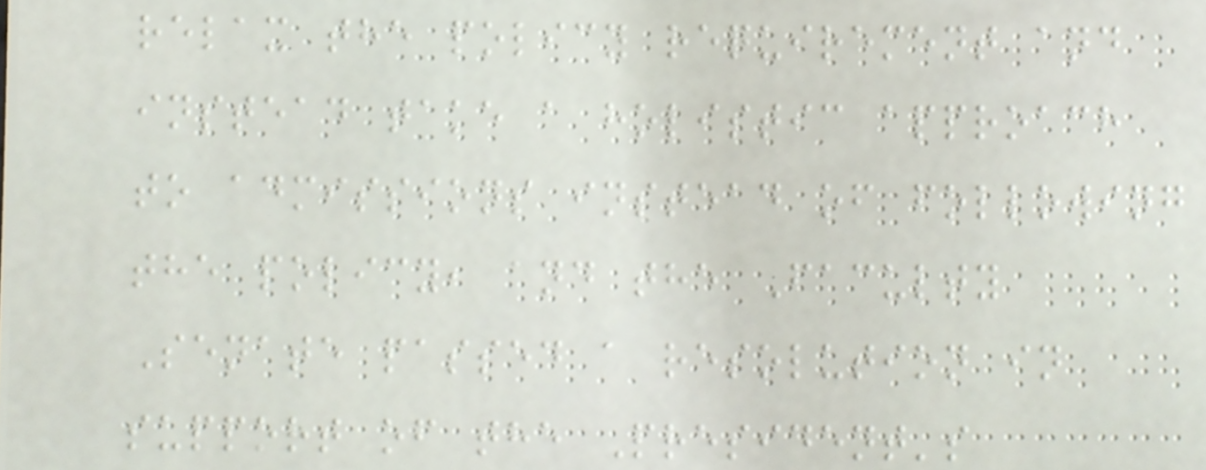relax the policy requirement and
instead take a holistic approach
to admissions instead of following
the policy, and the Faculty
Senate passed a resolution in
support of the President's
